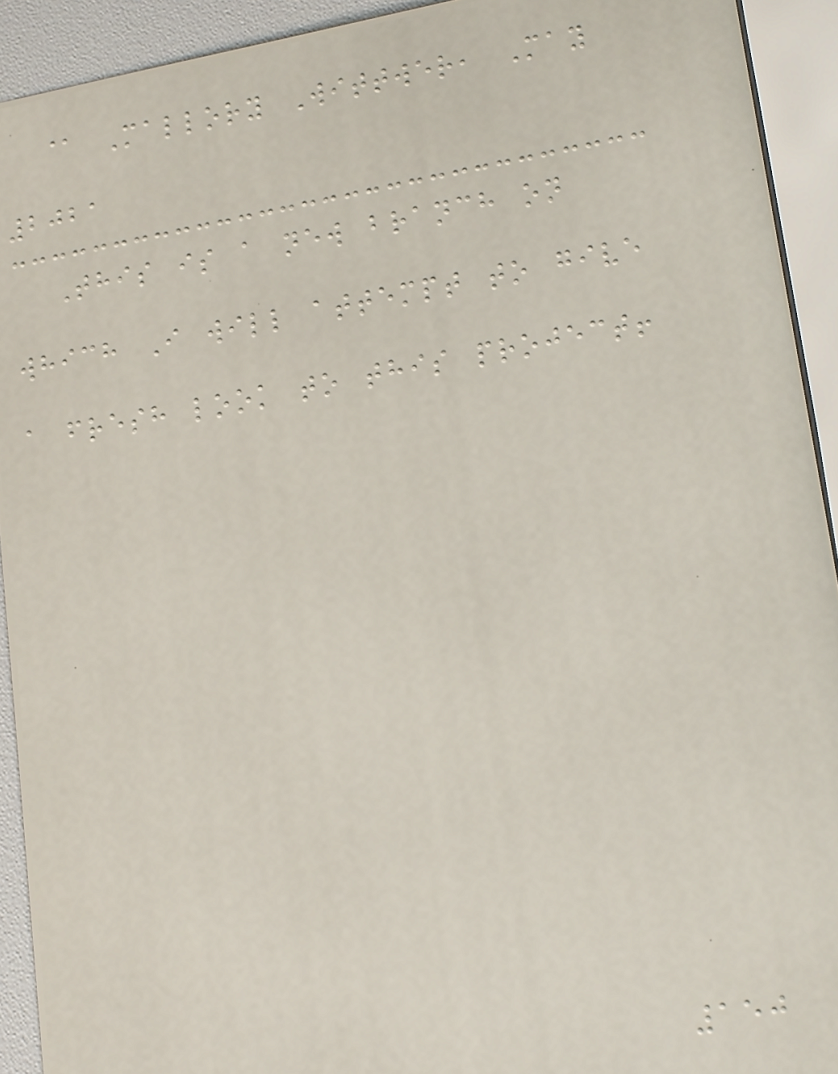@ Mallory Wittwer, May
2021
This is a new branch on
which I will attempt to give
a fresh look to this project!
150
